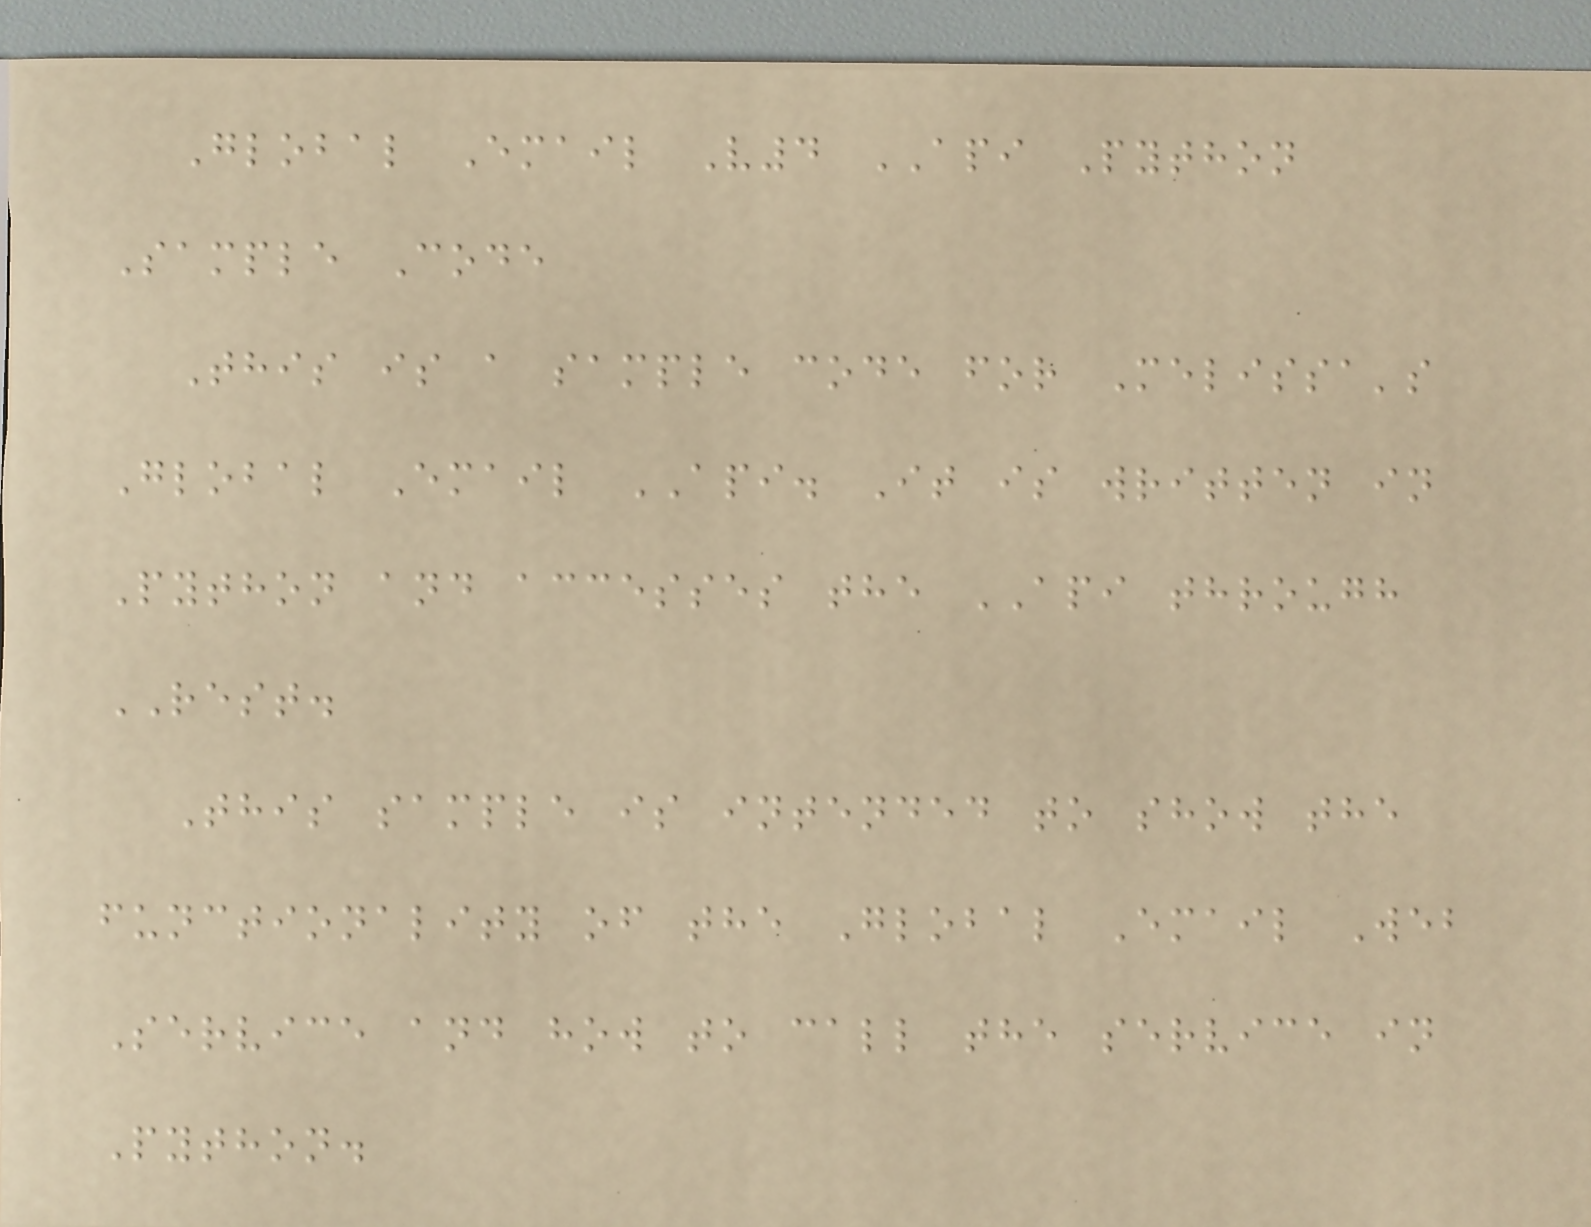Global Email V4 API Python
Sample Code
This is a sample code for Melissa's
Global Email API. It is written in
Python and accesses the API through
REST.
This sample is intended to show the
functionality of the Global Email Web
Service and how to call the service in
Python.
